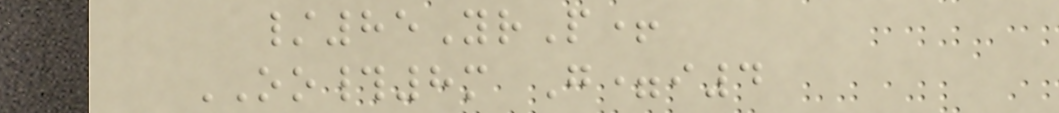/85YrP+
OO#8m G=i4
